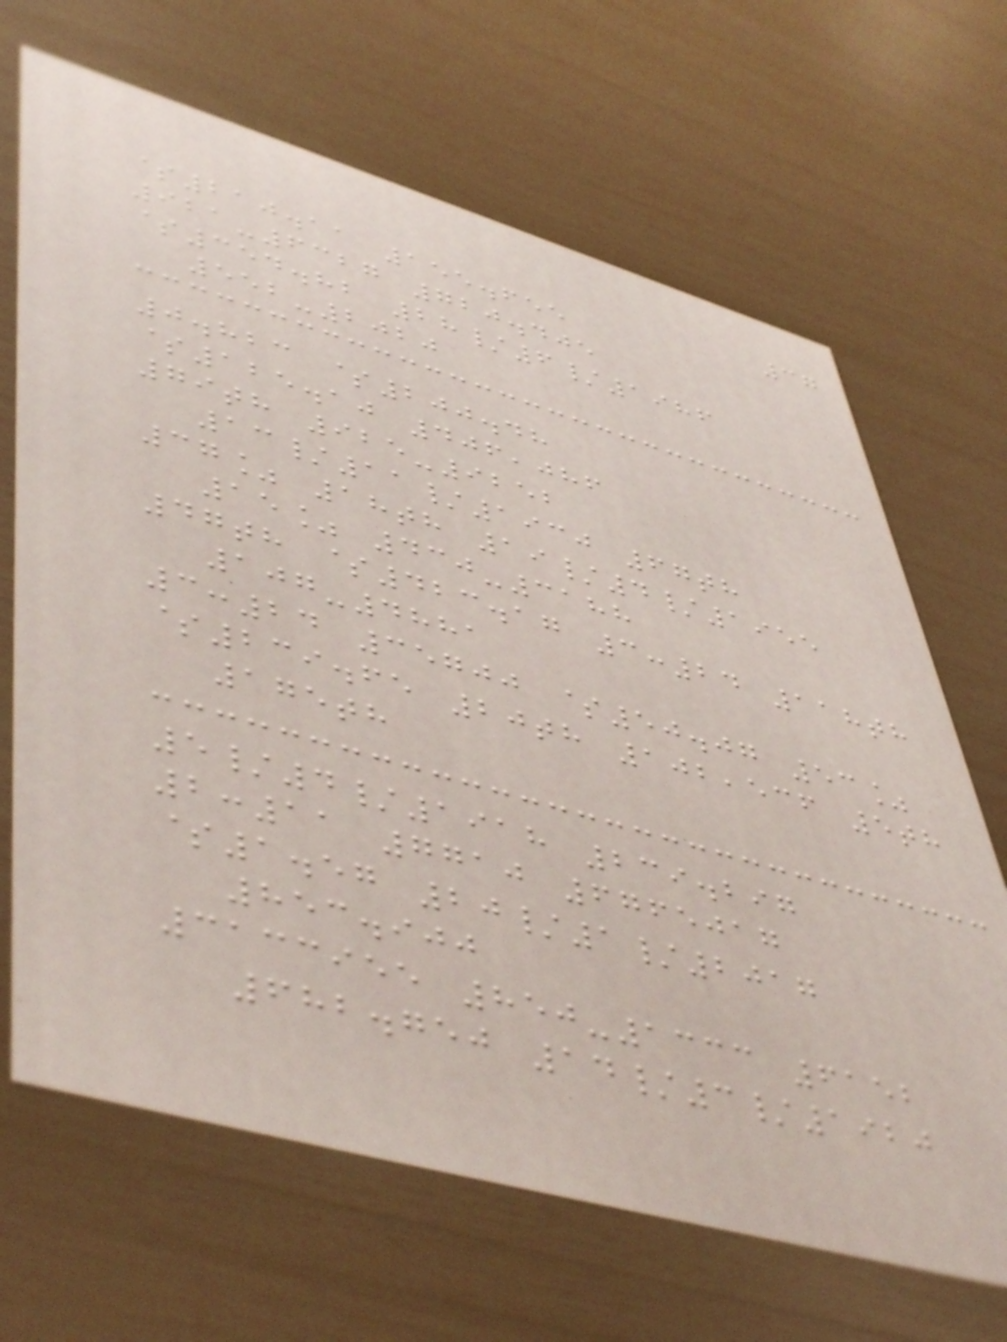37
$210.11 155.655
921-6327 720.405
$354.82 28/6/1986
552-2020
0.823 $200.48
$125.10 406,086
79th 925-9252
13/11/1930 67th
37% 18th 19/4/1955
15% 430-3188
47th $423.17 3:24 118th
107-4881
3:24 35700 $50.07 53%
$239.65 20th 102,536 5th
175th
5/4/1918 239.297
2:11 7710 6765017
$1.57 20/1/2017
853.900
3133955 850-1333 6152
682.750 14/3/1920
